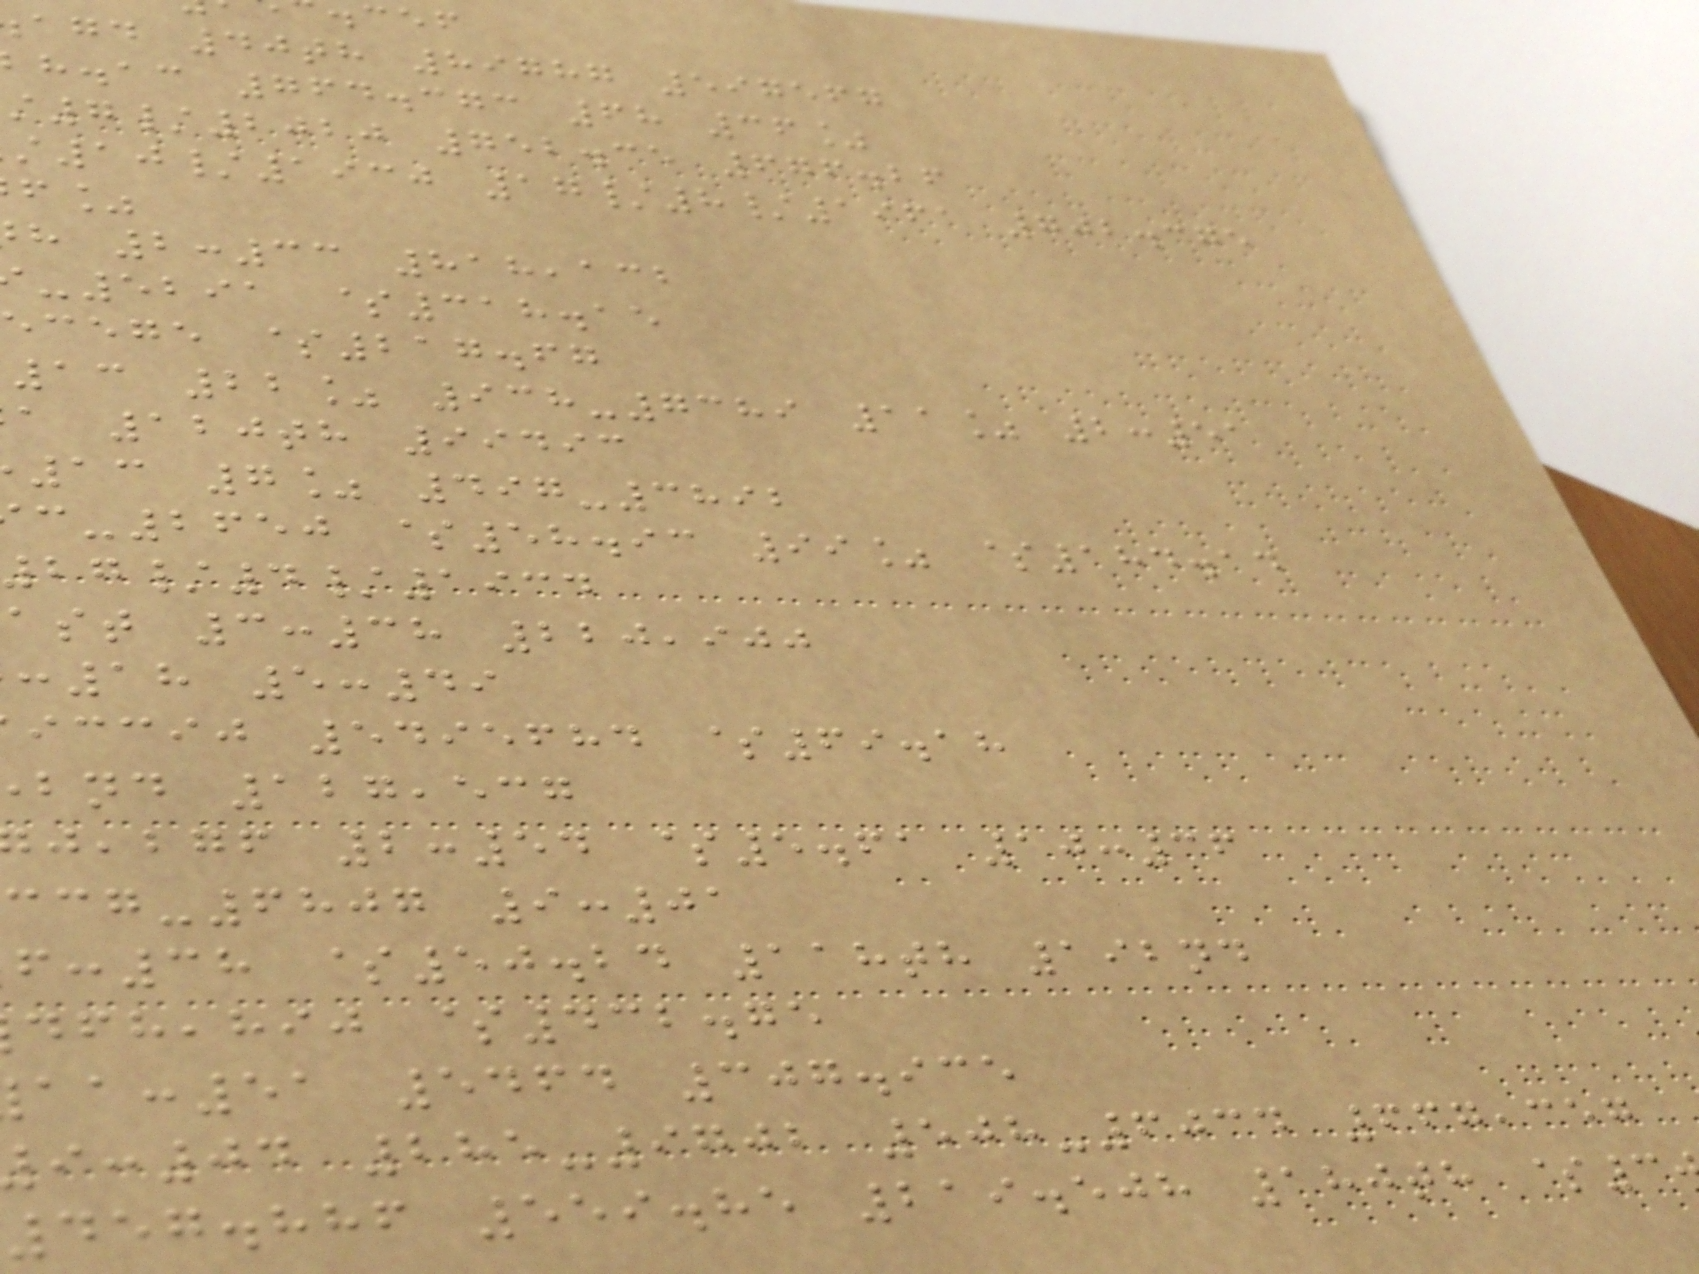agd 40th 89787 597567
h.ac 764.373 68 36%
7/2020 752.35 676.26
10/1930 17/8/1961 702.375
h 2:33 818,132
-5291 $318.15
ecege $217.67
13 22% 938-7389 11% 2:51
a 120th 99493
13 7% 497-3892
-2650 $58.93 99% $184.14
/4/1934
ast 3:38 220,900
:18 5:49
iccij 5495684 $69.18
bnd 127,537
,bgf 2:54 $5.61 10:36
-6807 9:01
:38 $50.24 118th 192nd
,hij $432.75
:51 5464 307.935
:04 285-9702 508-6034 667,357
457.886 559.85 219.508 180th $3
